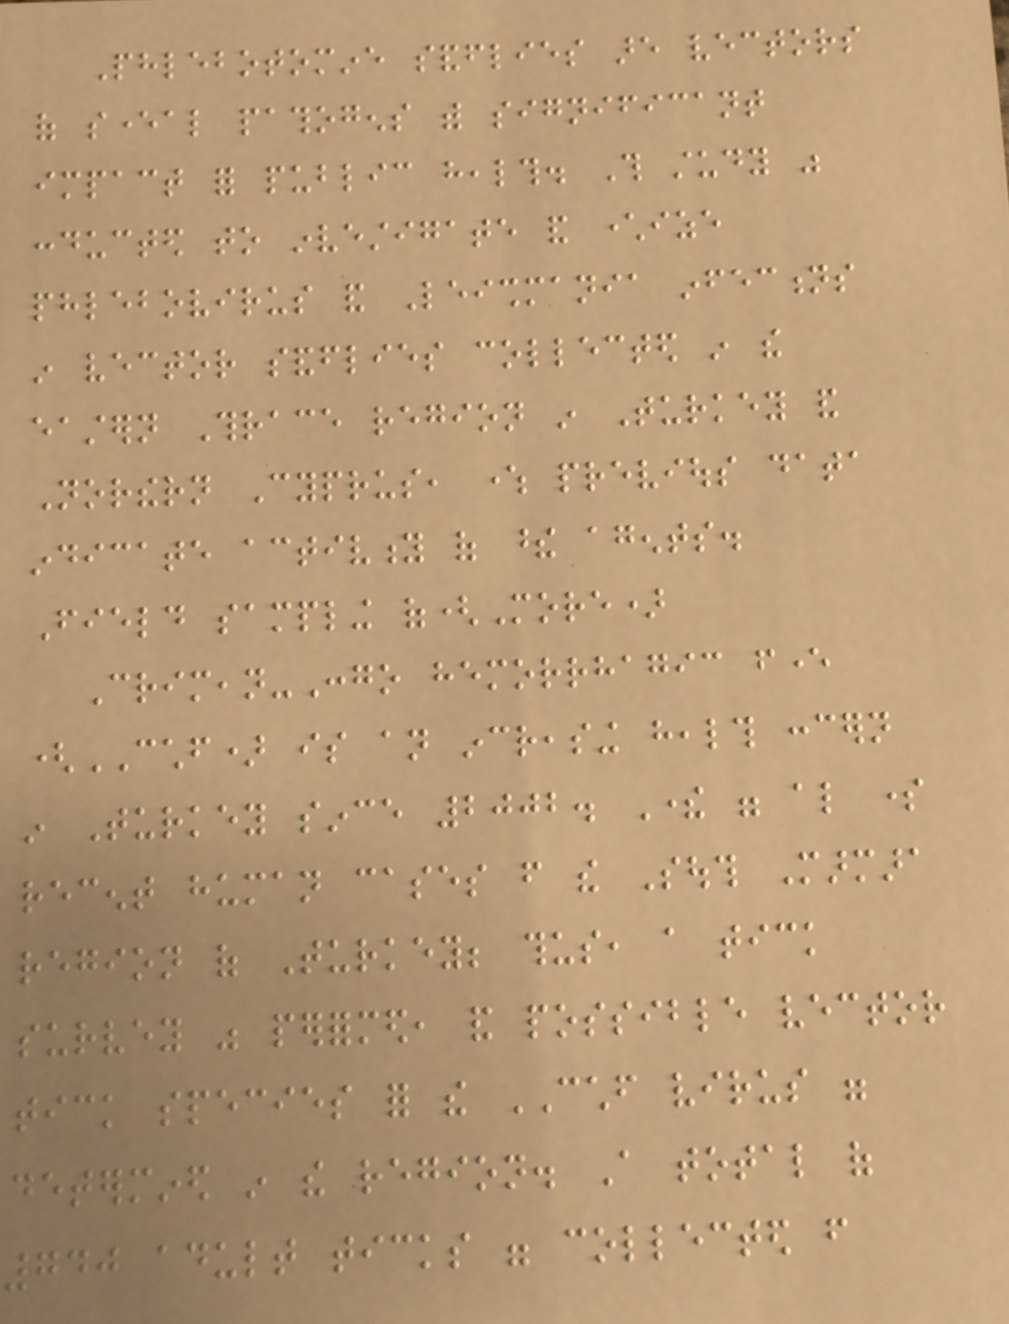Phlebotomine sandflies are vectors
of several pathogens with significant
impact for public health. This study was
conducted to investigate and characterize
phlebovirus and Leishmania infections
in vector sandflies collected in the
eastern Thrace region in Turkey and
Northern Cyprus, where previous data
indicate activity of these agents.
Field sampling of(More)
Crimean-Congo hemorrhagic fever
(CCHF) is an increasing health concern
in Turkey since 2002. There were also some
recent human cases from the South Marmara
region of Turkey; thus, a tick
survey was performed, and possible vector
tick species for the CCHF virus were
determined in the region. A total of
740 adult ticks were collected from
